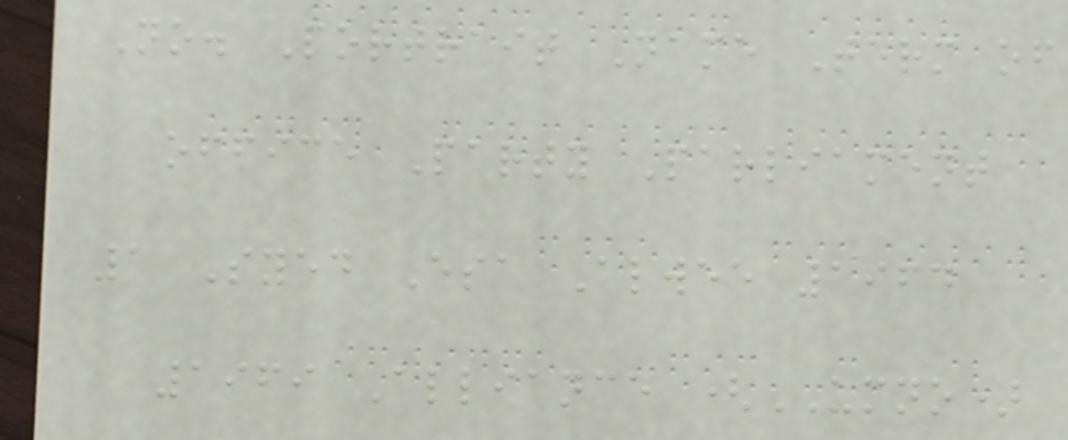No. Portrait Name Term of
office Party Parliament
1 Syed Esa Alwee 1964
1969 Alliance (UMNO)
